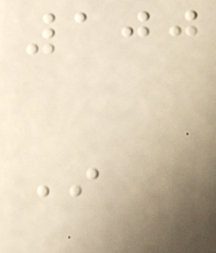100
In
